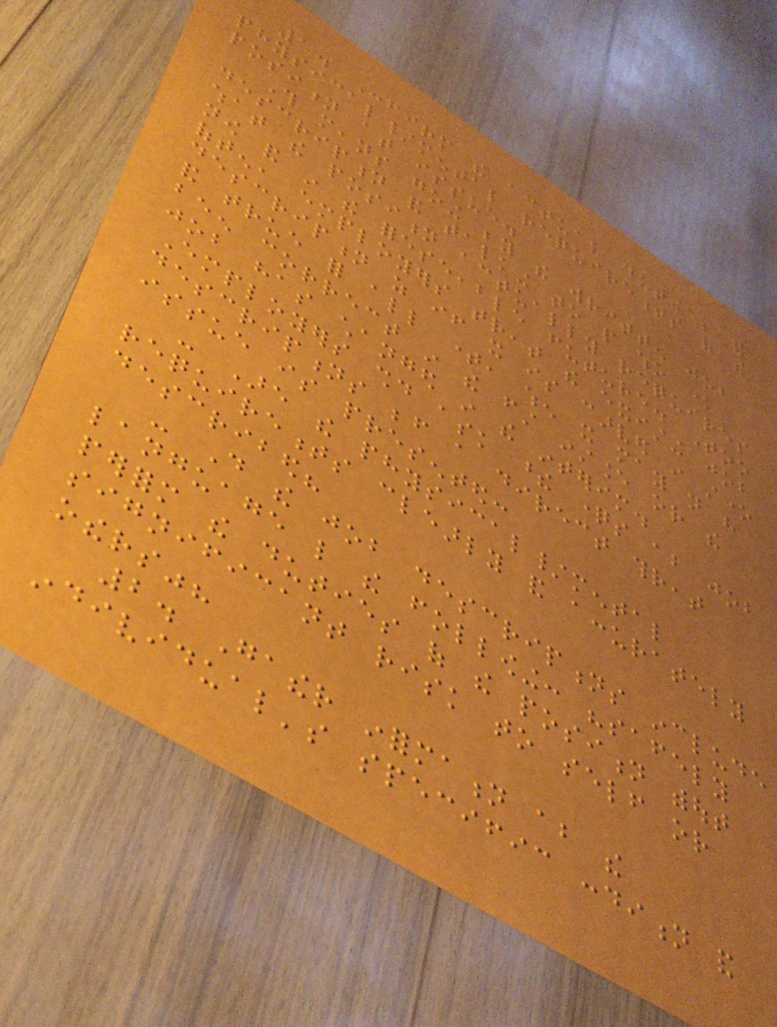1. Confirm the actual duties and
physical/mental requirements of the
position at issue.
This means going beyond the written job
description and talking to people who know
what the position actually requires
now and in the foreseeable future. Too
often, employers treat the existing job
description as if it is carved in stone
and true for all time, when it may not have
been correct in the first instance or the
job has changed in the interim.
Employers should ask these questions about job
descriptions before a direct threat
issue is presented:
- Are the physical/mental
requirements clearly and accurately
described?
- Do the job descriptions include
language like the following: "safely
perform the duties of the position without
significant risk to self or
others"?
2. Gather information about the
individual's specific condition and
